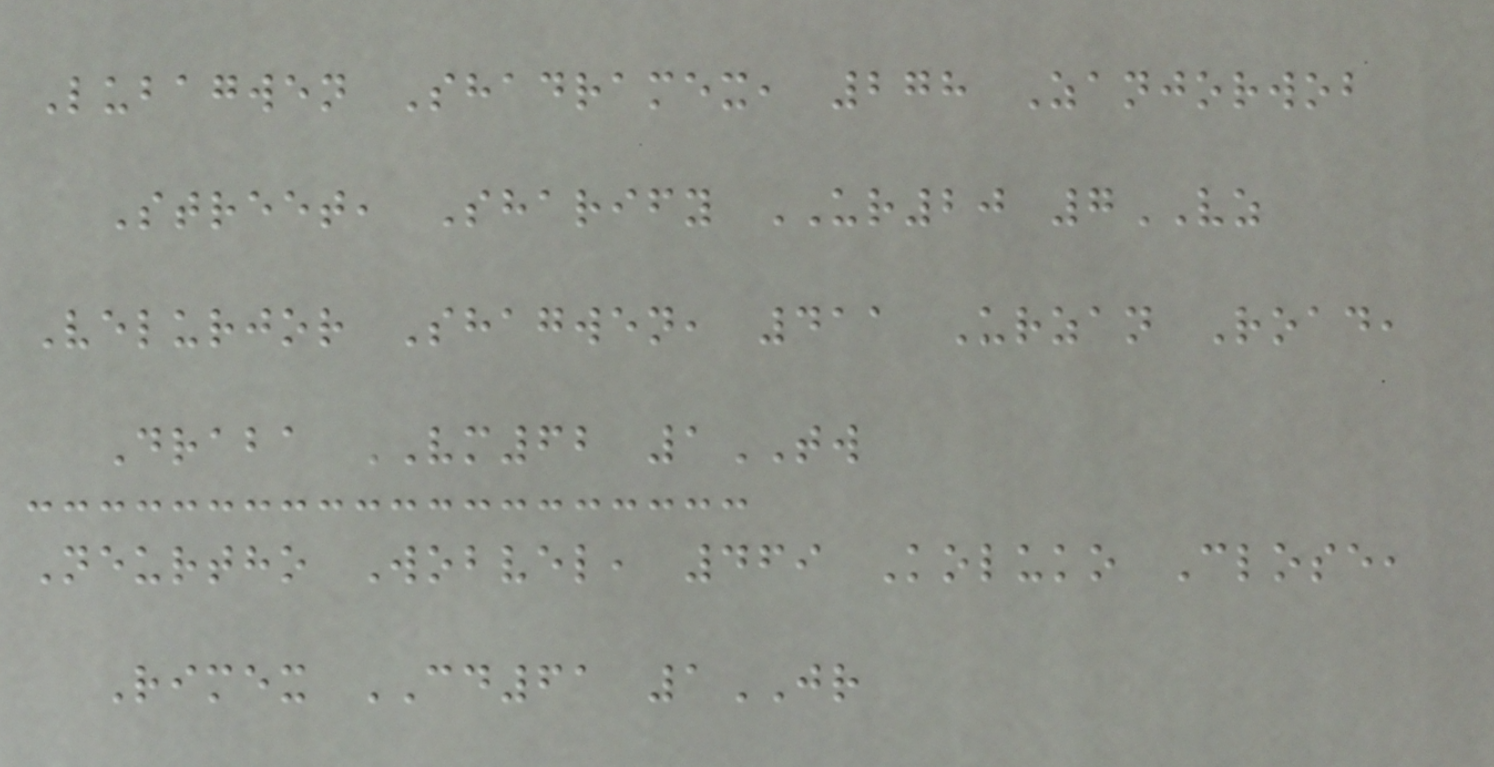Lubagwen Shadramex, 278 Zanjorwob
Street, Sharify UR20 7VZ
Velurjor Shagwen, 411 Urzan Road,
Draba VM62 1TW
Neurtho Wobvel, 469 Koluko Close,
Rimex CD61 1JR
